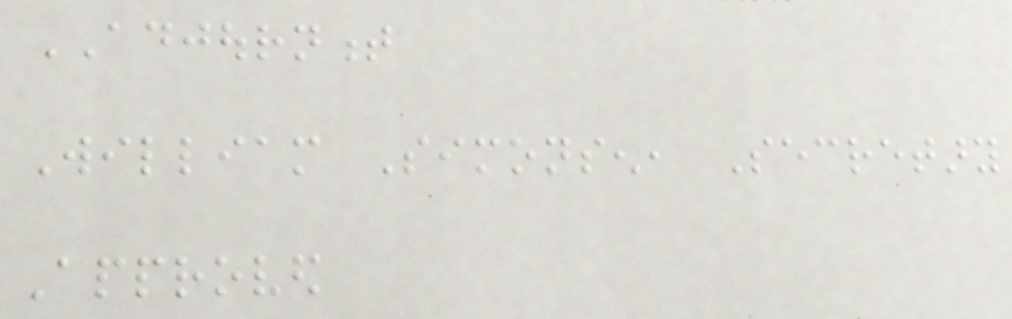ADJOURNMENT
William Simonsen, Secretary
Approved
